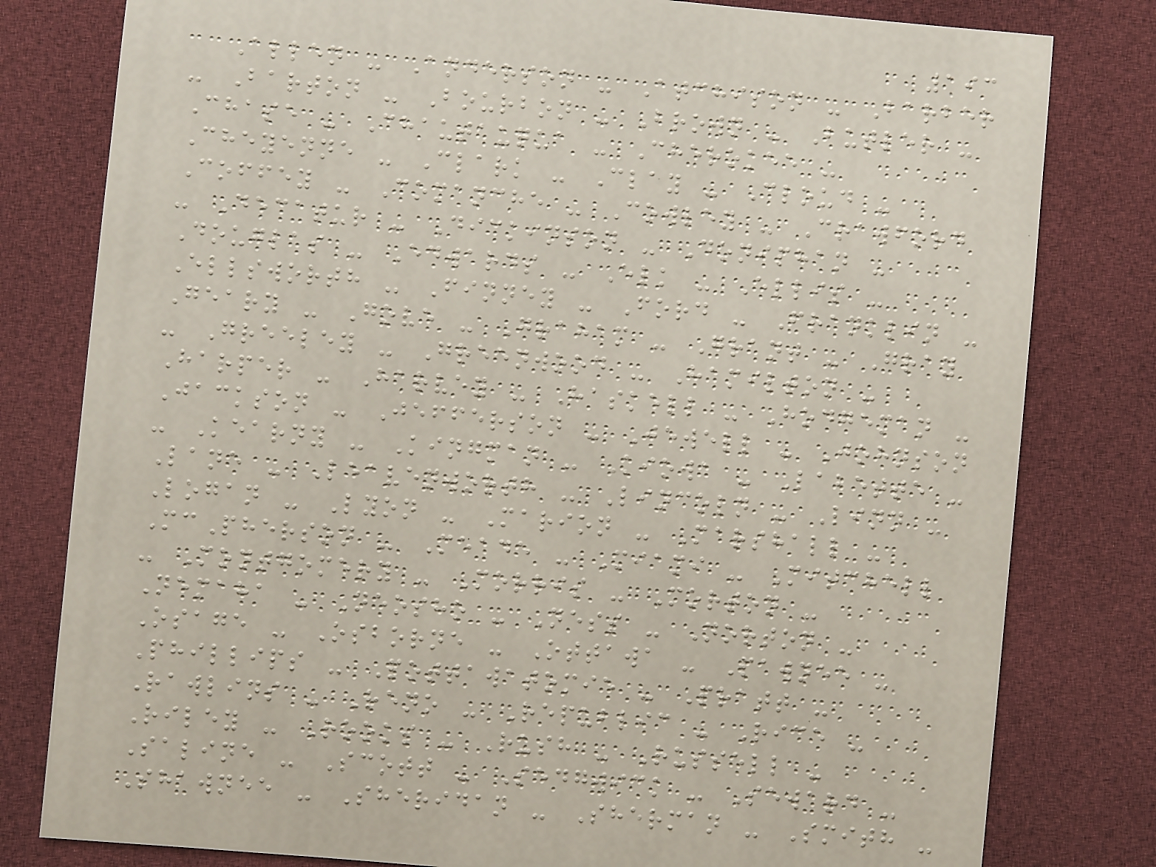193
Allen - Anderson - Atchison - Barber
- Barton - Bourbon - Brown - Butler -
Chase - Chautauqua - Cherokee -
Cheyenne - Clark - Clay - Cloud -
Coffey - Comanche - Cowley - Crawford
- Decatur - Dickinson - Doniphan -
Douglas - Edwards - Elk - Ellis -
Ellsworth - Finney - Ford - Franklin -
Geary - Gove - Graham - Grant - Gray
- Greeley - Greenwood - Hamilton -
Harper - Harvey - Haskell - Hodgeman -
Jackson - Jefferson - Jewell - Johnson
- Kearny - Kingman - Kiowa - Labette -
Lane - Leavenworth - Lincoln - Linn -
Logan - Lyon - Marion - Marshall -
McPherson - Meade - Miami - Mitchell
- Montgomery - Morris - Morton -
Nemaha - Neosho - Ness - Norton -
Osage - Osborne - Ottawa - Pawnee -
Phillips - Pottawatomie - Pratt -
Rawlins - Reno - Republic - Rice -
Riley - Rooks - Rush - Russell -
Saline - Scott - Sedgwick - Seward -
Shawnee - Sheridan - Sherman - Smith -
